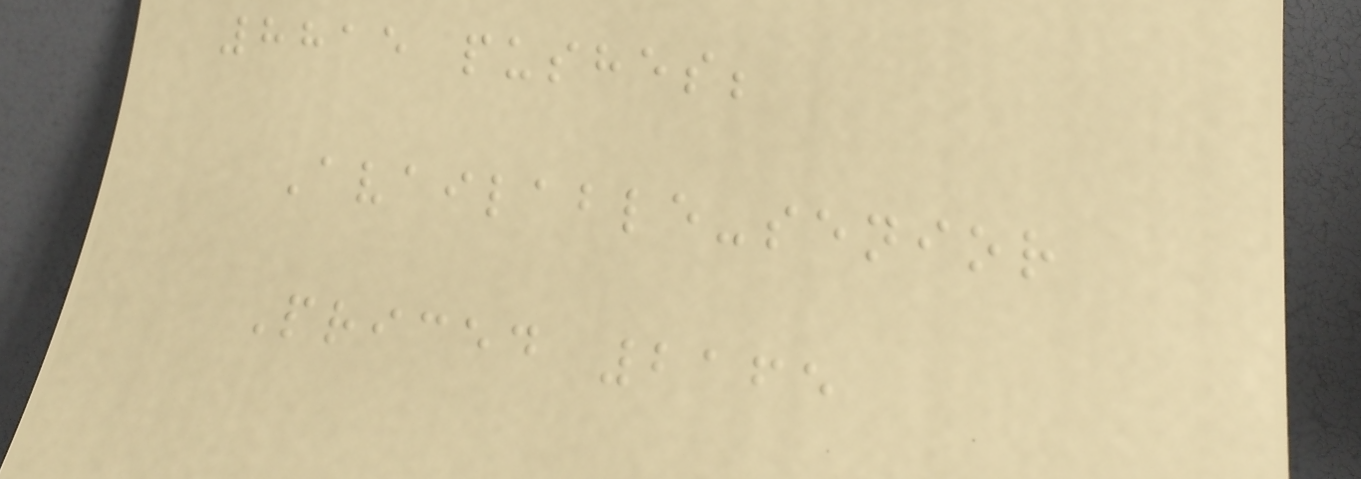8815 pushes;
Available-senior
Priced 2165
